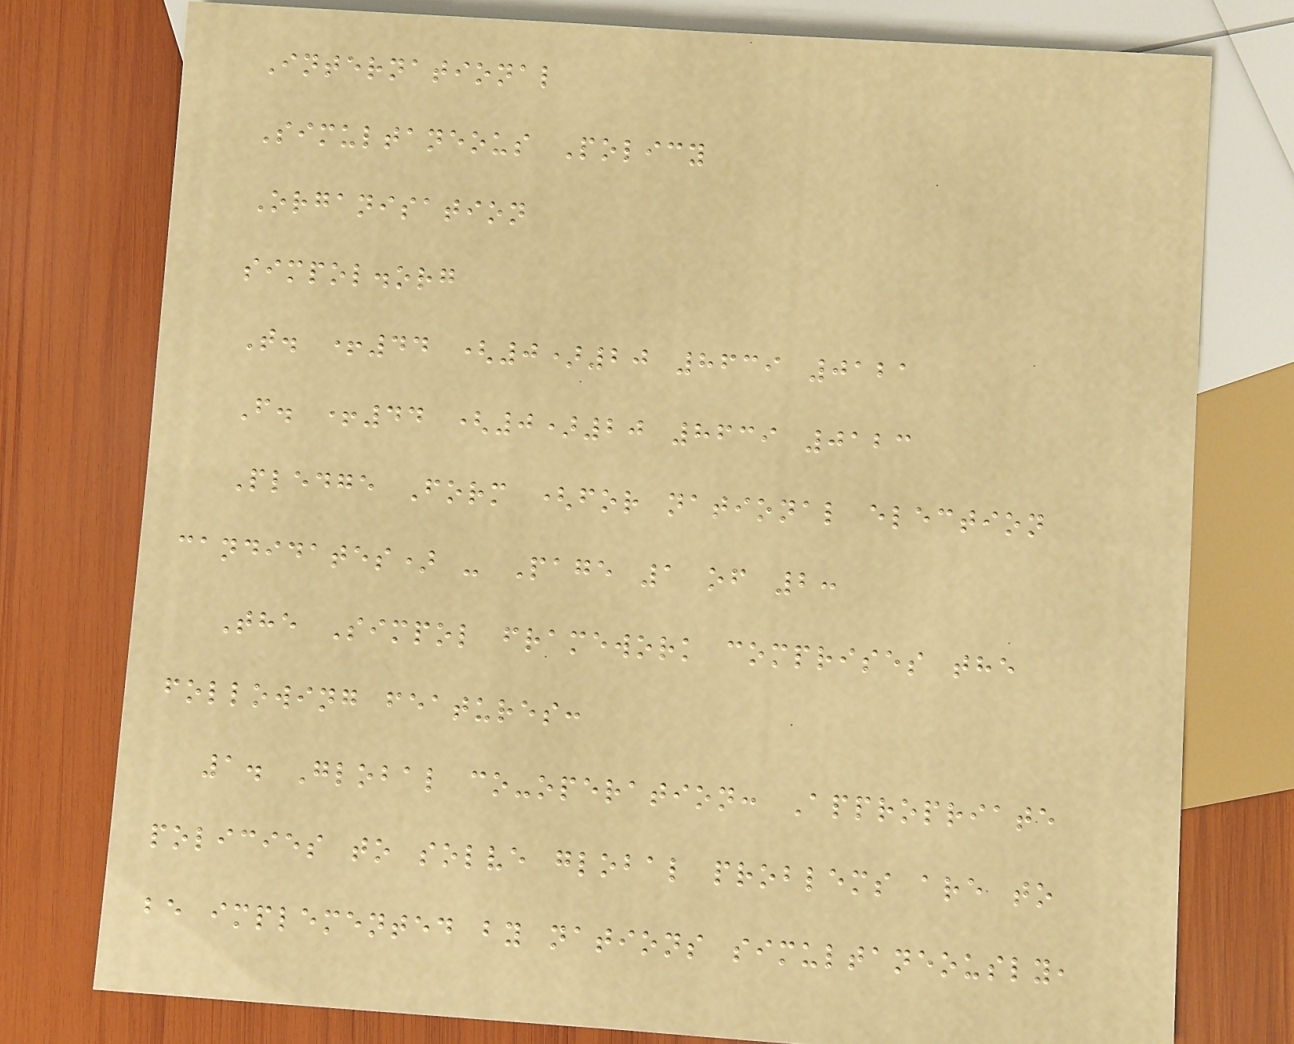International
Simultaneous Policy
Organisation
simpol.org
T. +44 (0)20 8639 0121
F. +44 (0)20 8639 0123
Pledge Form (for national election
candidates) - Page 1 of 2:
The Simpol framework comprises the
following features:
1. Global co-operation: Appropriate
policies to solve global problems are to
be implemented by nations simultaneously,
